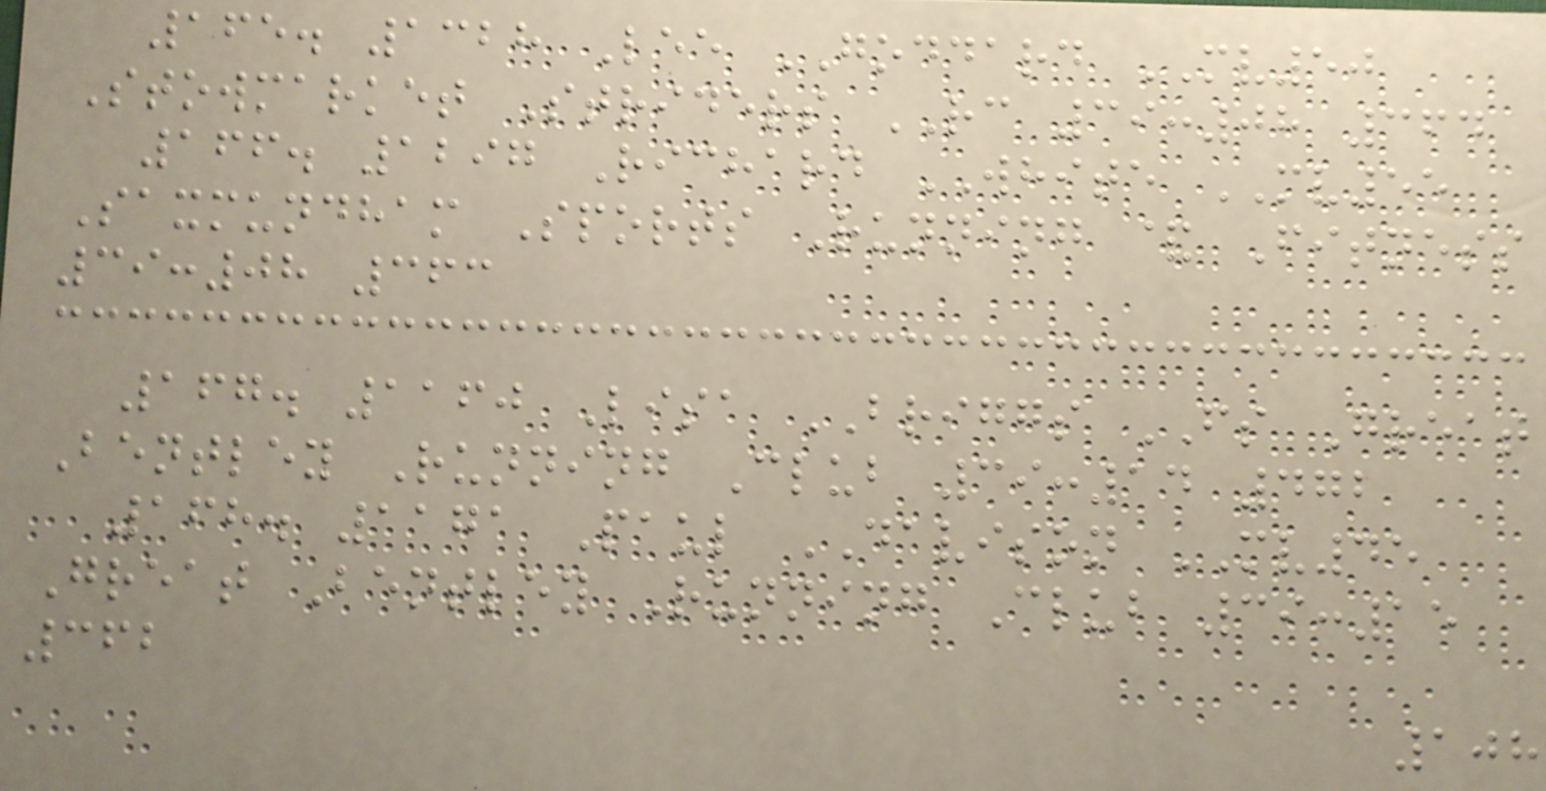165. 1328 Lee GODDARD MV50
Stowmarket Striders RC 39:08 364
166. 1297 Richard WHITE MV55
Saxmundham Sports Running & Fitness
39:08 363
167. 1160 Lisa BRIGGS FS Great
Bentley Running Club 39:14 472
168. 1171 Paul DAVISON MV45
Great Bentley Running Club 39:15
362
108
